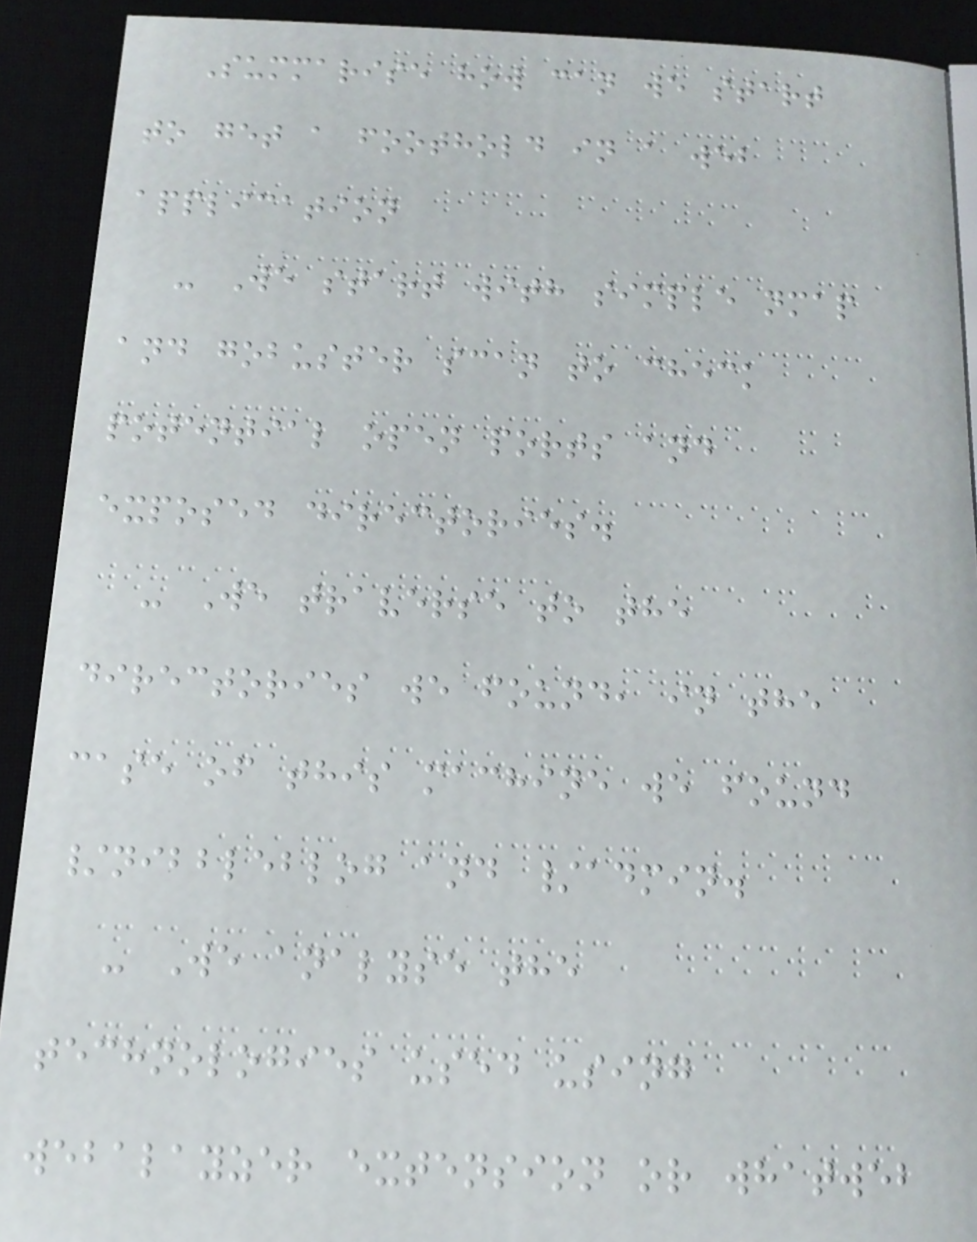Summarise how can we start
to get a foothold in a web
application
- We start with simple nmap
and gobuster scan to check
potential open ports and
exposed directories.
- We traverse to the
directories we found, in the
case of this machine we found
/nibbleblog and /admin.
- We analyse the
technologies used using
webalayzer extension or whatweb
